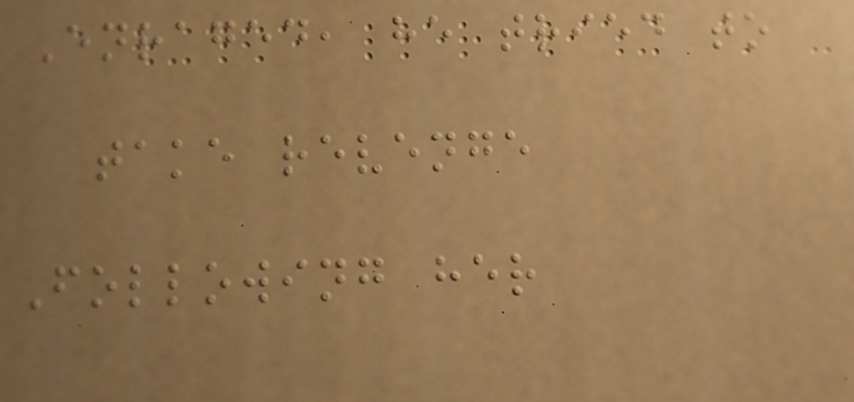Enraged, he tried to
take revenge
Following her
